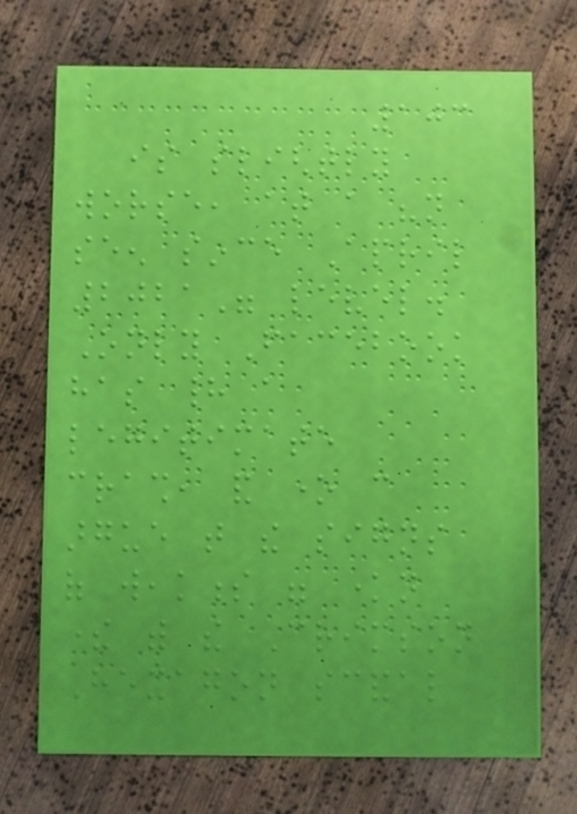103
is slightly
worse, at a "not
seen since April
2021" level.
Only Facebook
has had a
legitimate
crash, and one can
argue that the signs
of weakness were known
there with the Crimson
Hexagon scandal
